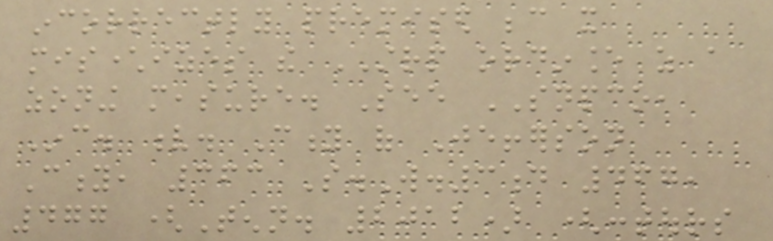incorrectly premised because it
mischaracterizes the STRP ordinance as a
zoning measure. See SNPCO,
Inc. v. City of Jefferson
City, 363 S.W.3d 467,
477 (Tenn. 2012) (contours
